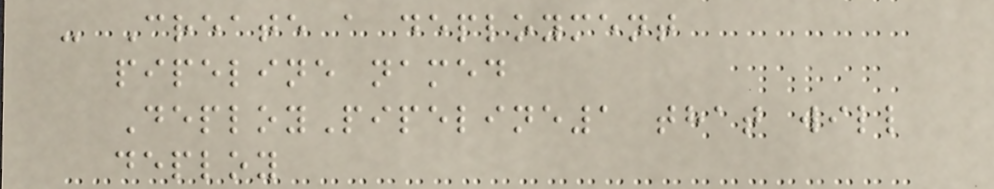- Create a deployment
pipeline named
DeployPipeline1 that will
deploy
